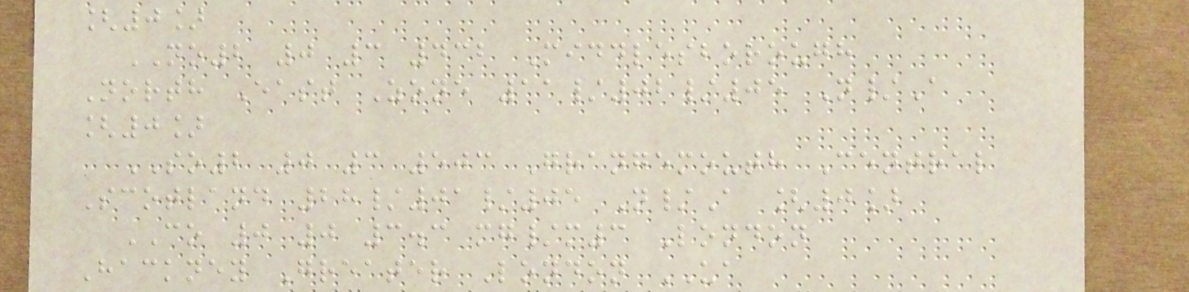[0]
NO2 0 3 432 Middlesborough
North East Zone 11/02/05 N/A
[0]
SO2 0 3 503 Grangemouth Central
Scotland 28/01/05 N/A [0]
CO 0 0 3.3 mg/m3 London
Hackney Greater London UA
